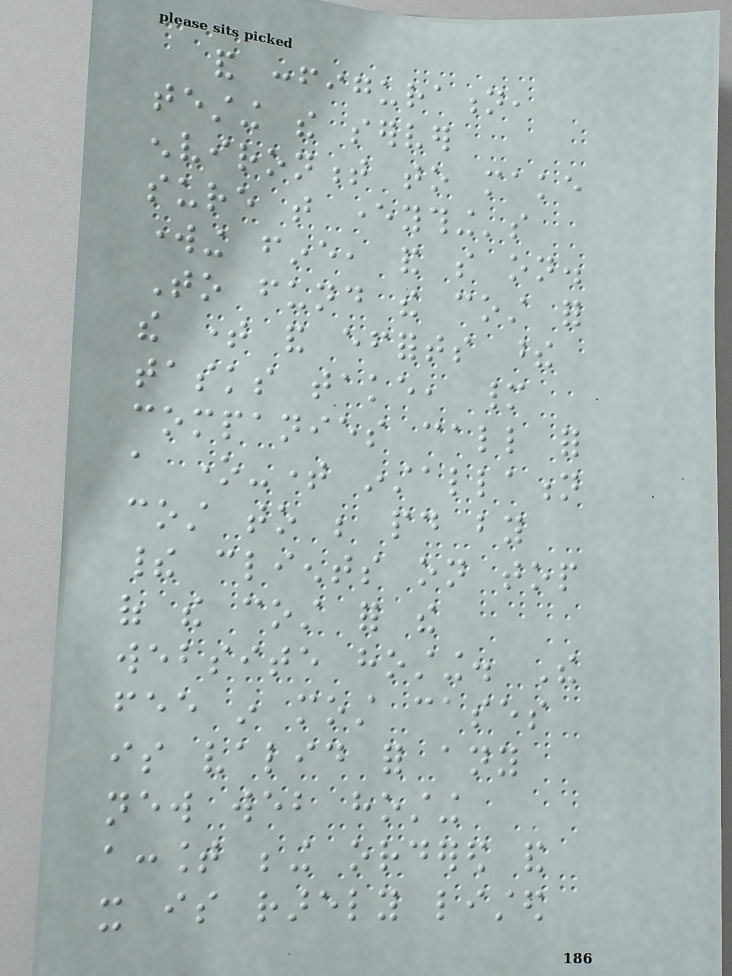and configuration,
testing the server
environment to make
sure that everything's
working fine, and so on.
To fund the cost for
the time and efforts these
tasks take, many
companies call for
a one-time installation
cost to be paid by
their clients on top
of the cost for the
website hosting. The
fee in most cases
is valid for any
new web hosting
account being ordered and
it is rarely listed
